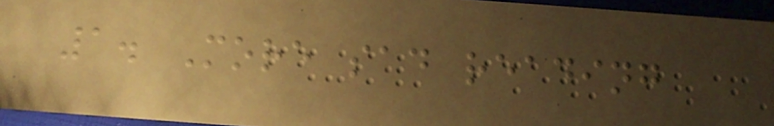1. More sad reading
